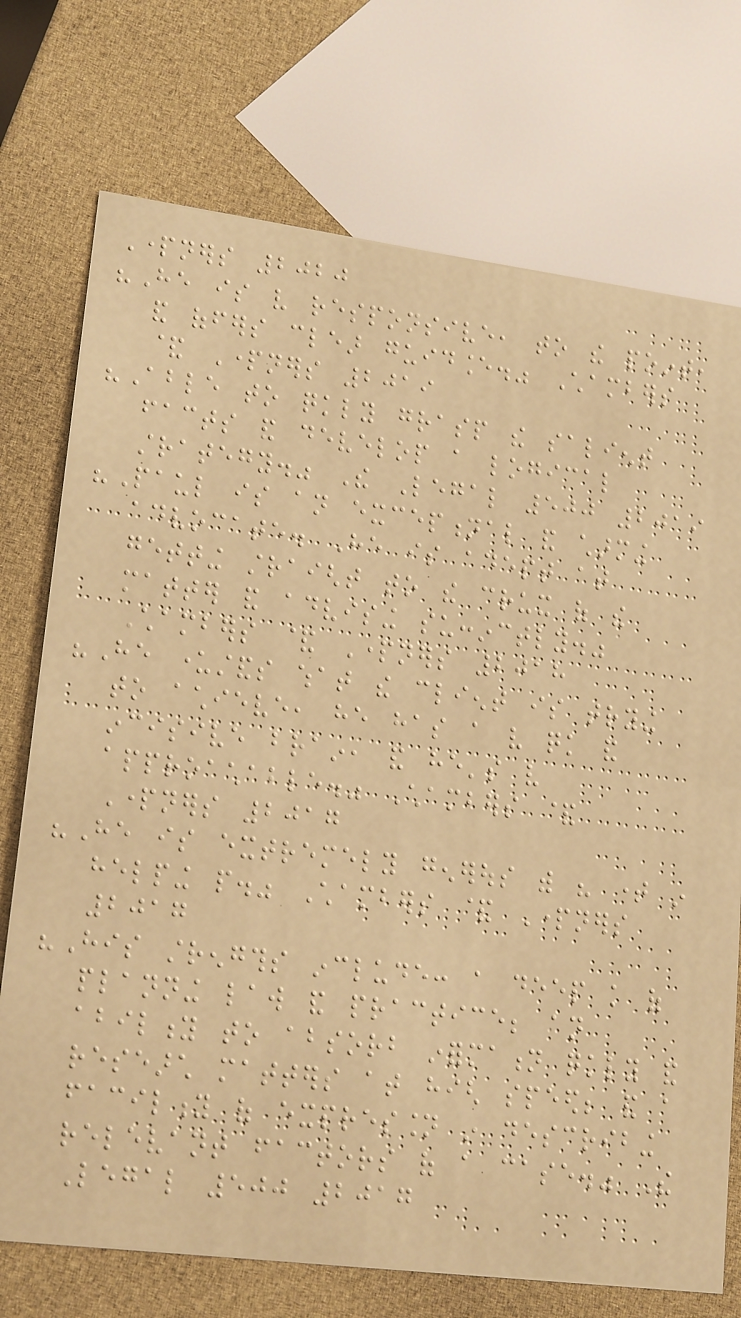Partners 2020
"He is very responsive, to the point,
and offers clear guidance." Chambers
& Partners 2019
"Able to quickly grasp the salient
facts and develop a logical
strategy." The Legal 500 2019
"Paul is an exceptional and charming
advocate. He is adept at
getting straight to the crux of the
matter and advising succinctly."
Chambers & Partners 2018
"He understands what the client is trying
to achieve, he has a very quick and
incisive brain, and he's very
approachable." Chambers &
Partners 2017
"He is extremely generous with his time in
helping people." Chambers & Partners
2017
"His strengths include: a deep knowledge of
planning law and practice; an
ability to absorb information quickly and
research matters at high speed; and a
facility of expression in describing
relevant factors of a case." The
Legal 500 2017
